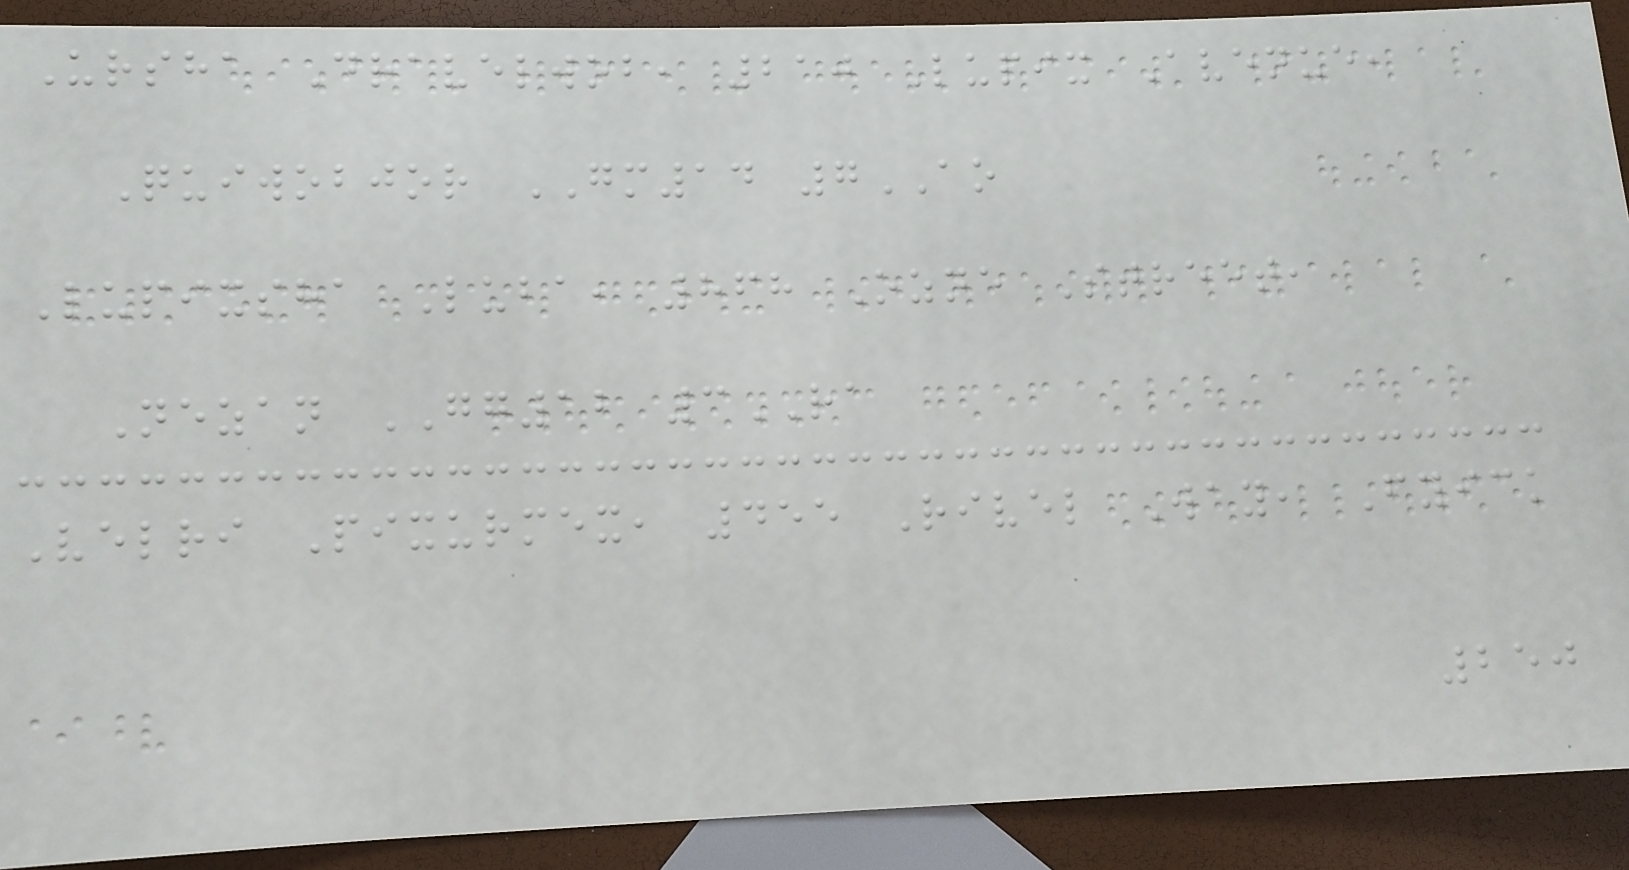Ursha Dravelwob, 210 Lupix Avenue,
Quiwobjor GM14 7AO
Lupixsha Luba, 868 Ozne Street,
Nezan GG12 3RA
Velri Pixurmex, 455 Rivel Way, Fyick
250
